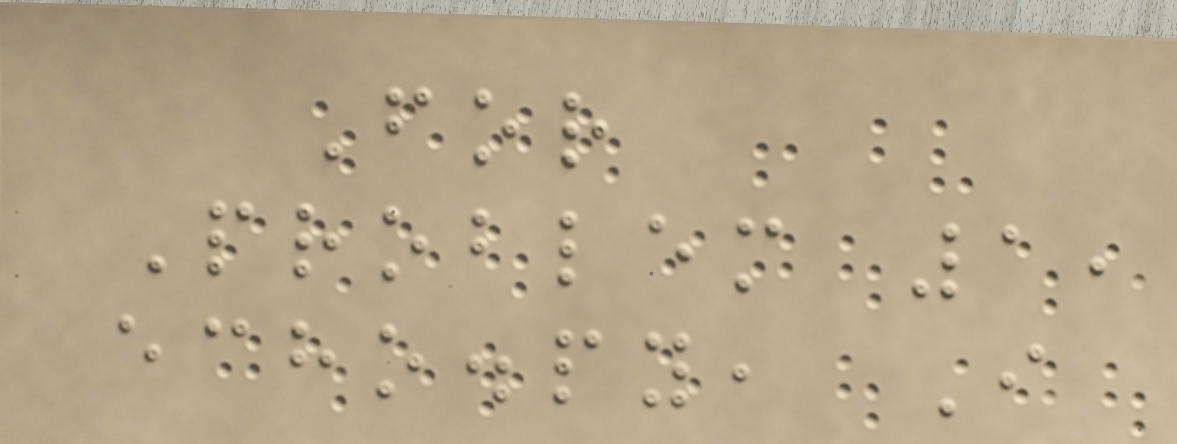For
Problem 1,
echo.py, I
